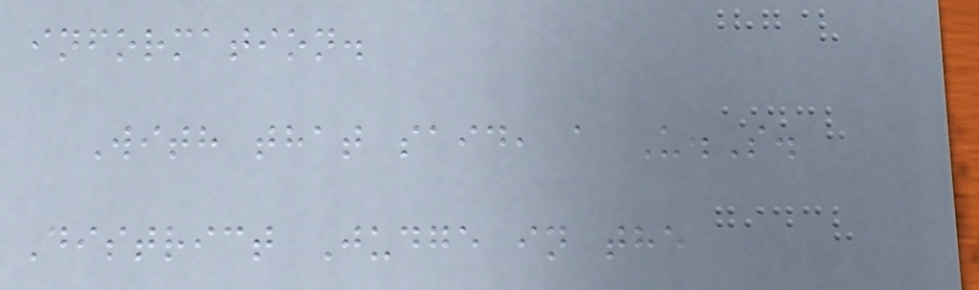information.
With that said, a U.S.
District Judge in the
